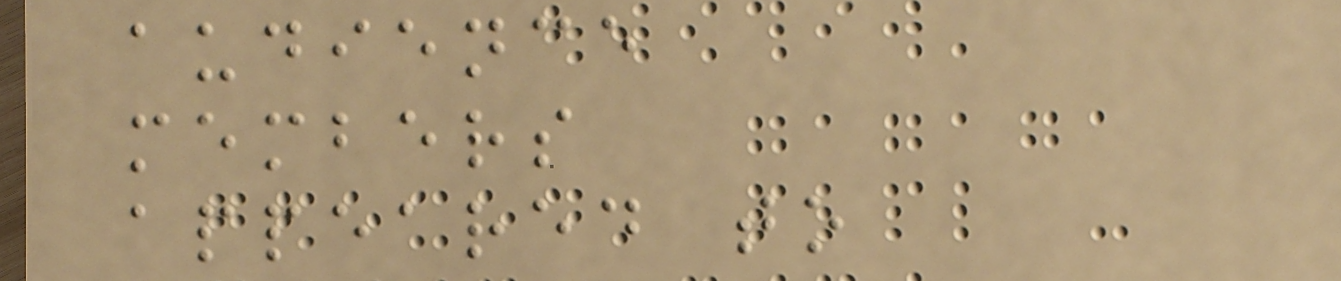audience
members
appeared to
